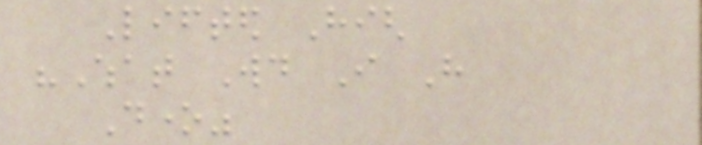Lifted High
"What Would I Have
Done"
